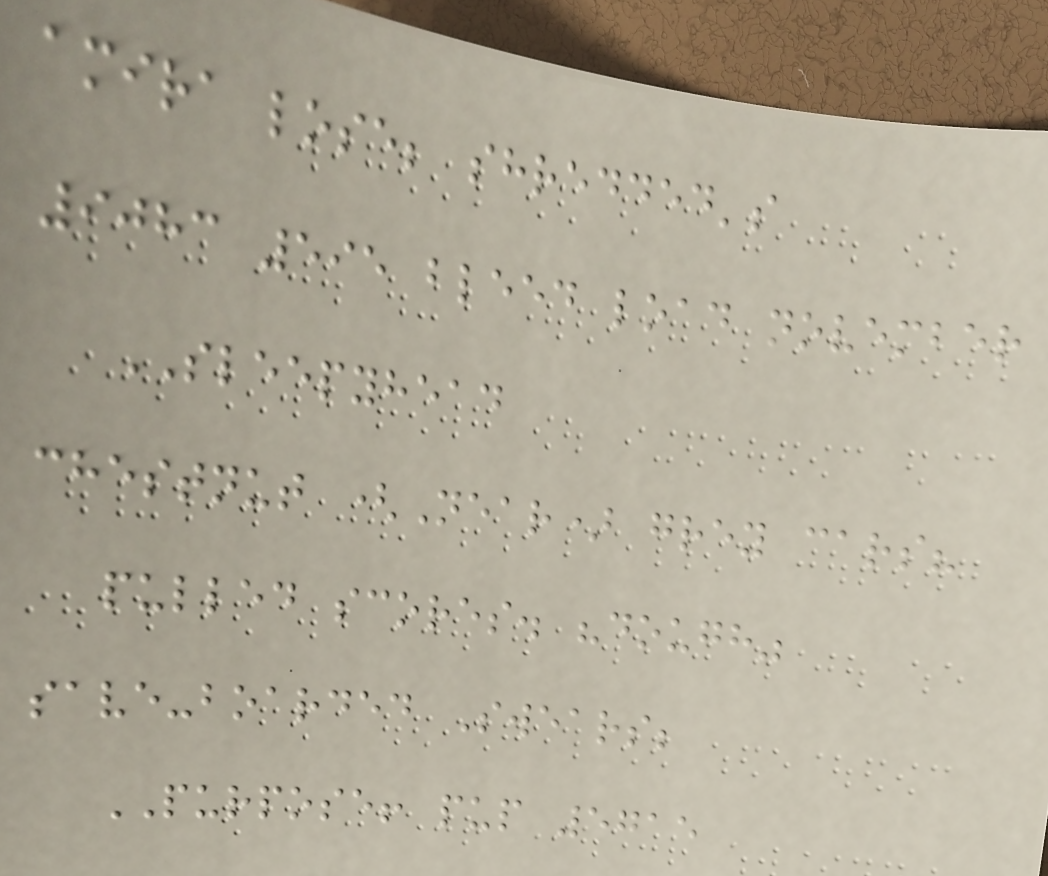amira lose; shredded's
9083 595 bleed load november
SLEEPYHEAD
chestnut (Near) grey cars?
pulled scores. "dough"
save-boarded Swears;
PURPOSE! pup 5715
